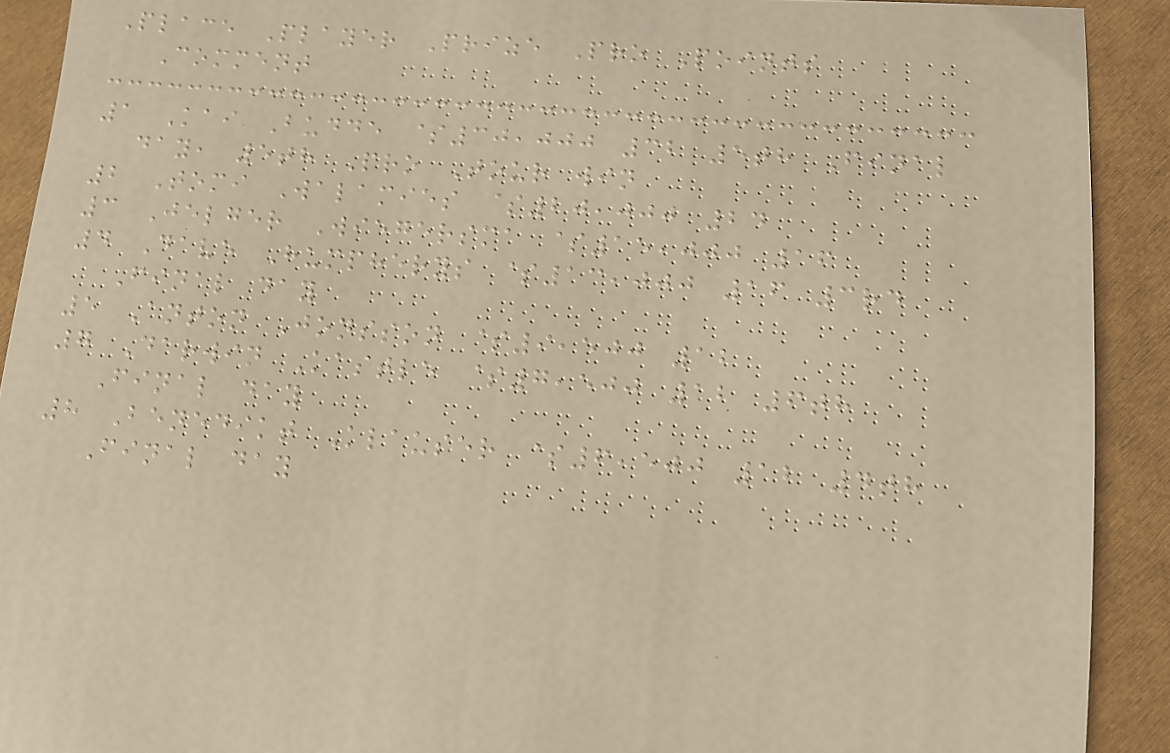Place Player Prize Pro Points
Comment
1 Kai Budde $30,000 32 5th Final
day, 5th Pro Tour win
2 Tomi Walamies $20,000 24
3 Jelger Wiegersma $15,000 16
4 Dave Humpherys $13,000 16 3rd
Final day
5 Anton Jonsson $9,500 12
7 Darwin Kastle $7,500 12 6th
Final day
8 Benedikt Klauser $6,500 12 4th
Final day
